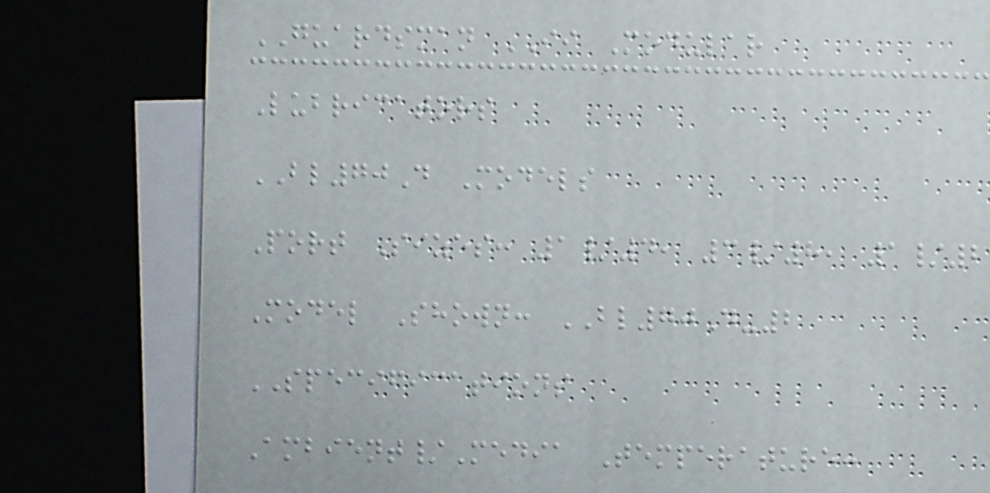GUARDSMAN II Modular
Lubricators
BL70D Models
Port Sizes: 1/4, 3/8, 1/2
Model Shown: BL70D-2
SPECIFICATIONS
Ambient/Media Temperature:
